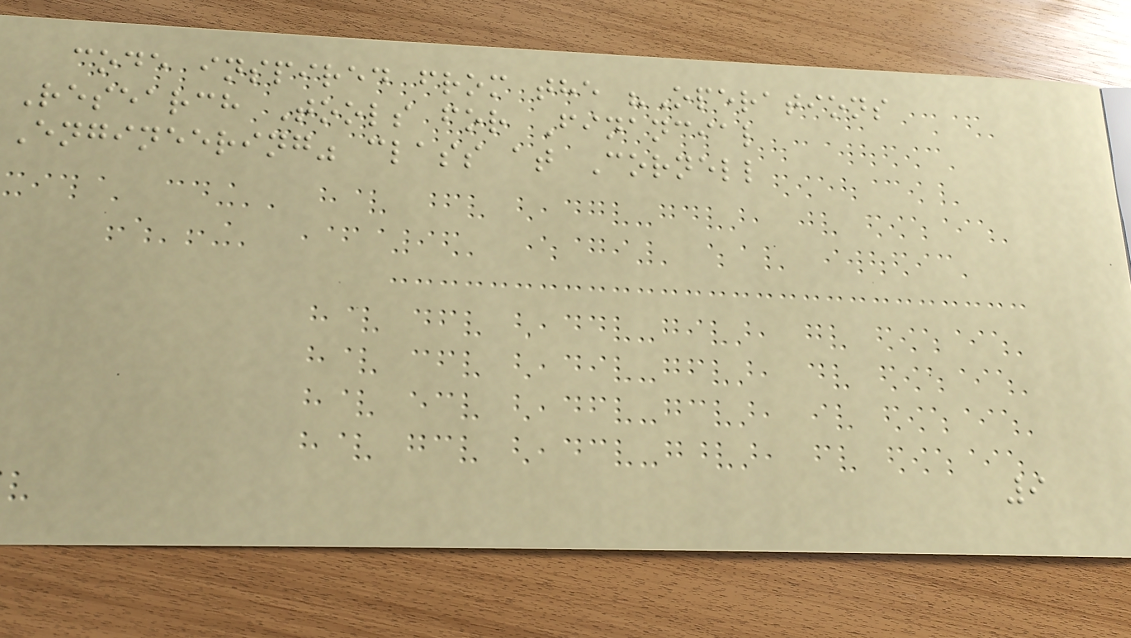code inspired from the "Operations
Research Tools for Financial
Engineering" class at Cornell
9
